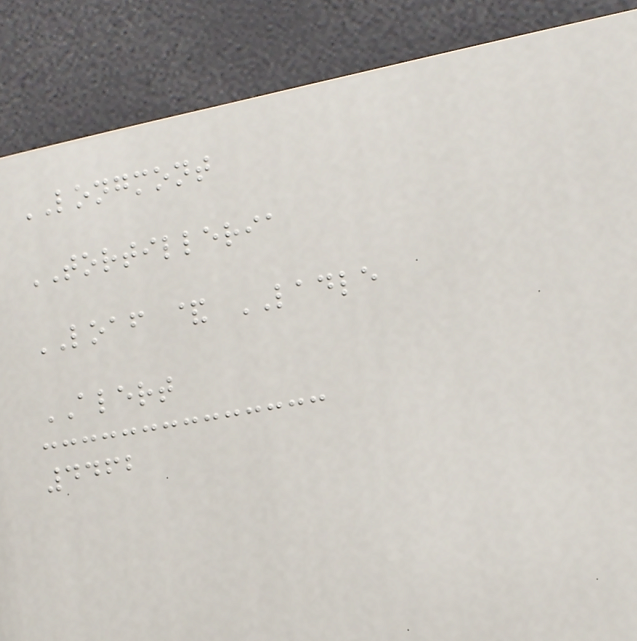LONGMONT
TORTILLERIA
LOAF & LADLE
ALERT
4462
